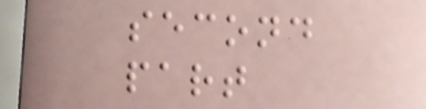second
part
